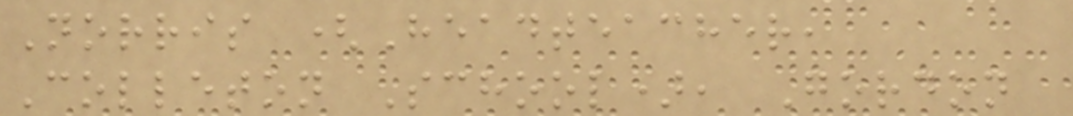Norris (Headteacher,
Colleton School), Gordon
